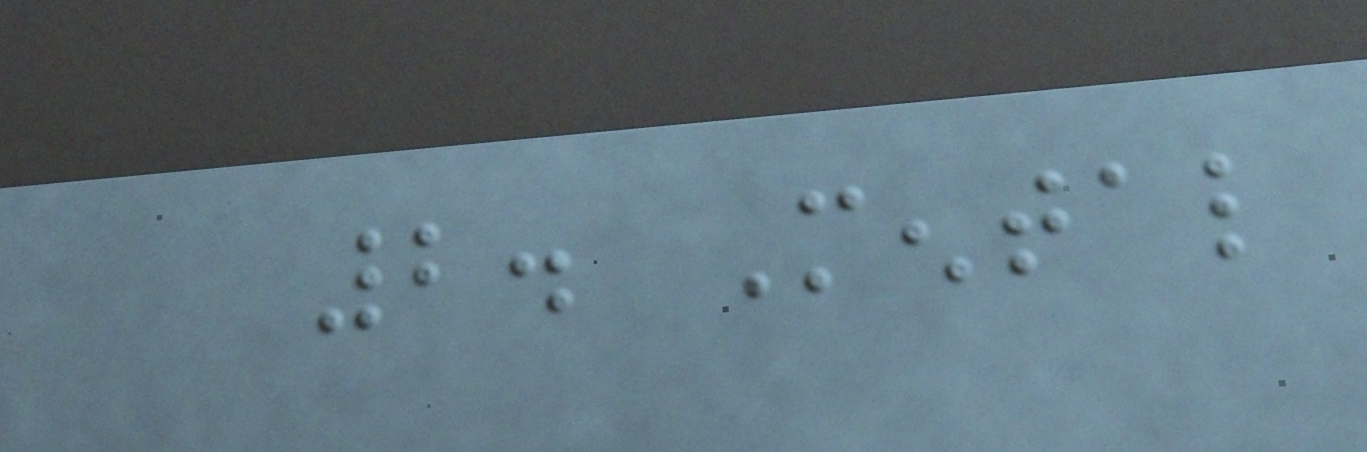2. Mental
